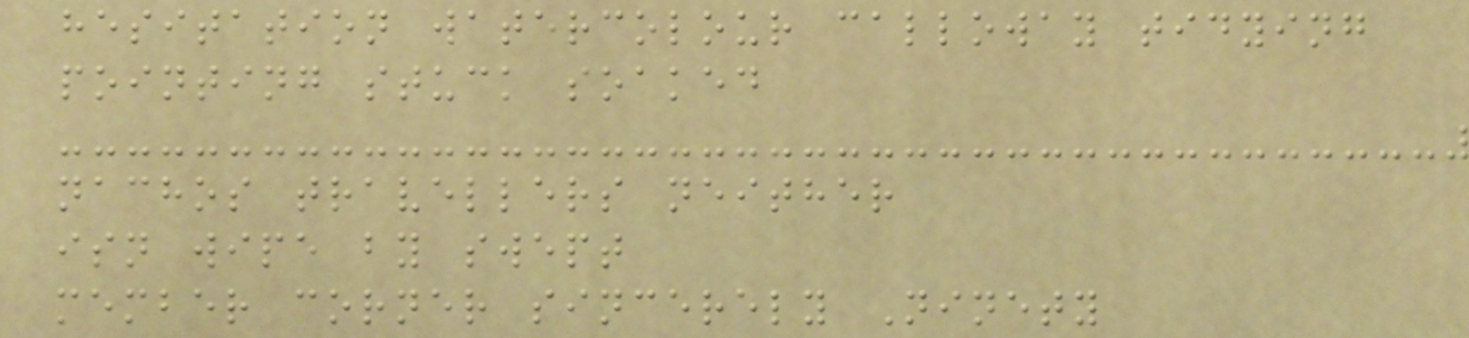hesitation watercolour calloway tidying
pointing stuck soaked
nachos travellers neither
isn wipe by swept
member corner sincerely Ninety
